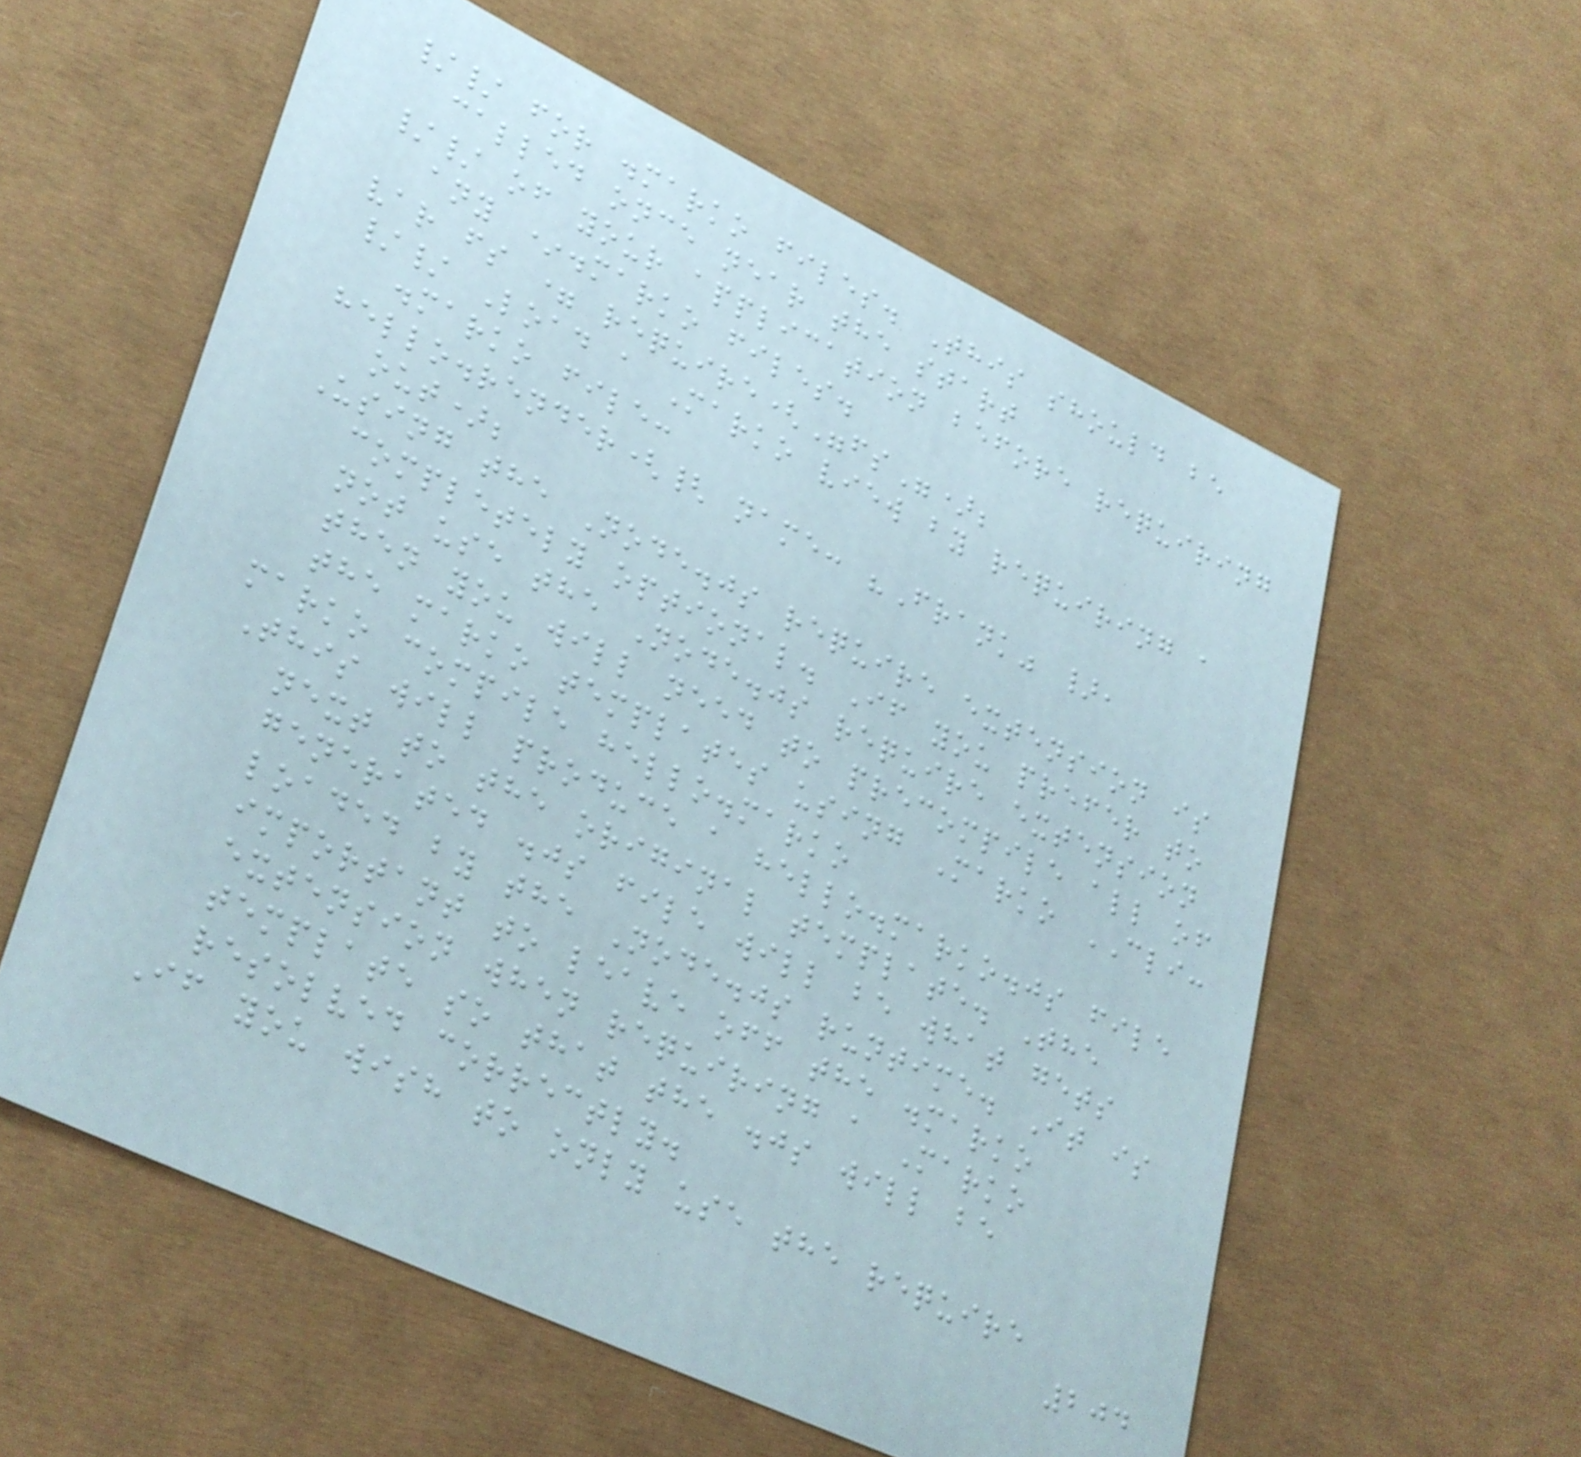// for .marko files. This should be
called once near the start
// of your application before requiring
any *.marko files.
var fs = require("fs");
// Load a Marko view by requiring a
.marko file:
hello.render({ name: "Frank" },
out);
Using the Node.js require extension is
completely optional. If you prefer to
not use the Node.js require extension
then you will need to precompile all of
the marko templates using Marko CLI:
marko compile hello.marko
This will produce a hello.marko.js file
next to the original template. The
generated .js file will be what gets
loaded by the Node.js runtime. It is
important to leave off the .marko
extension when requiring a Marko
template so that the .js will be
resolved correctly.
If you wish to only use the require
204
